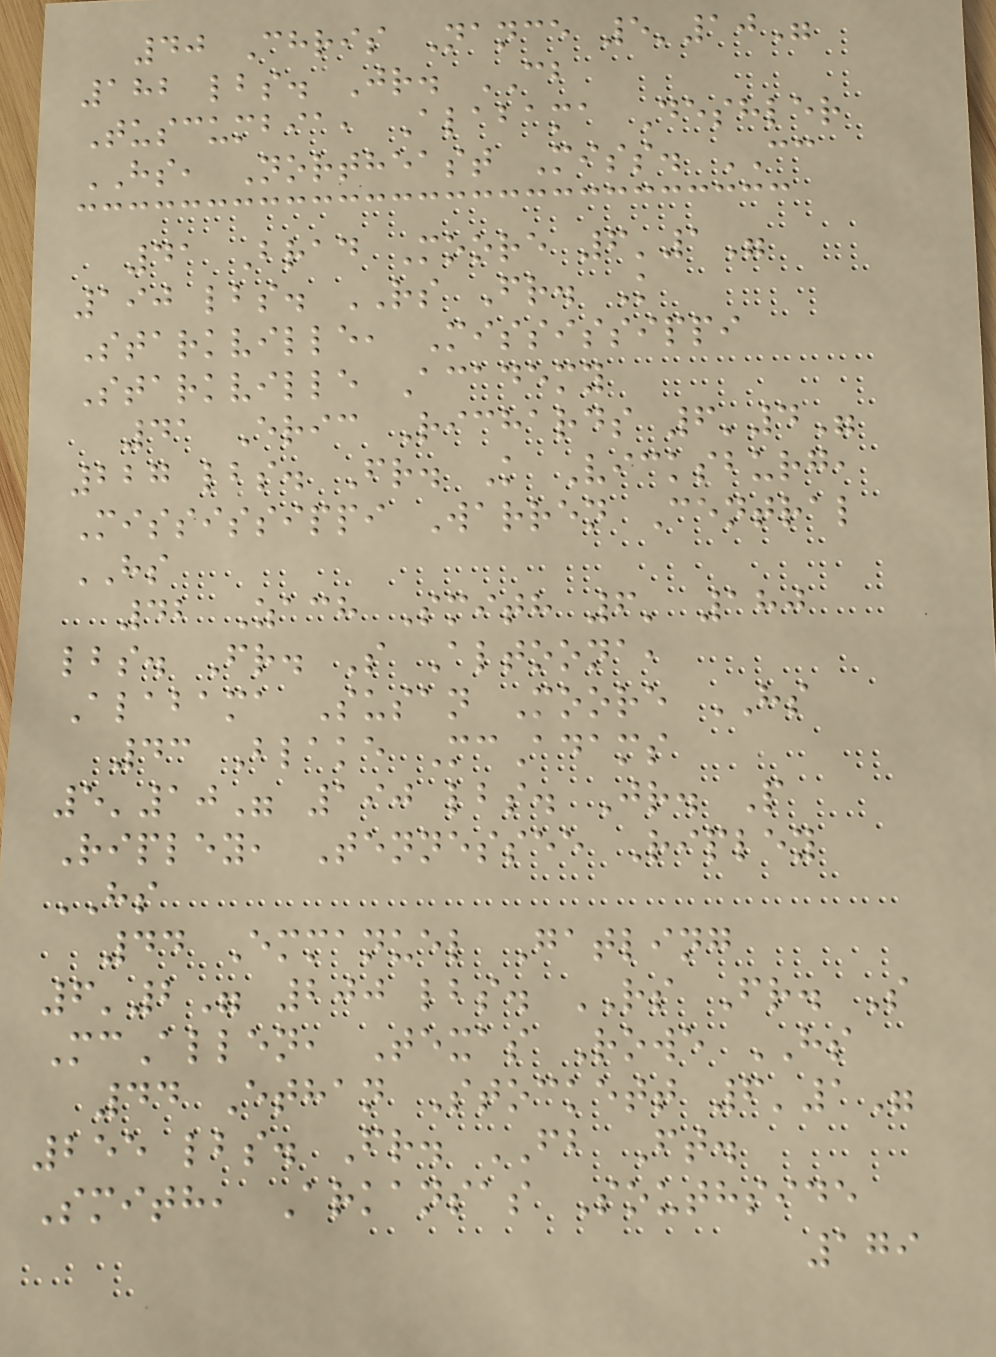40 Chris Nance 5'10"
182 lbs. Jr. CB
Tuscumbia, Alabama Deshler
HS, Northeast Miss. CC
41 Brad Moore 6'1"
190 lbs. RS Fr. K
Starkville, Mississippi
Starkville Academy
41 Eric Richards 6'4"
227 lbs. Fr. K Vicksburg,
Mississippi Warren Central
HS
42 Zach Smith 6' 180
lbs. Fr. S Altoona,
Alabama Susan Moore HS
43 Blake McAdams
5'10" 190 lbs. Jr. P
Ripley, Tennessee Ripley
HS
44 Emmanuel Gatling
6'2" 200 lbs. RS Fr. S
McAllen, Texas Rowe HS
44 Ethan Stockett 6'1"
255 lbs. Fr. FB Ft.
Smith, Arkansas Southside
179
